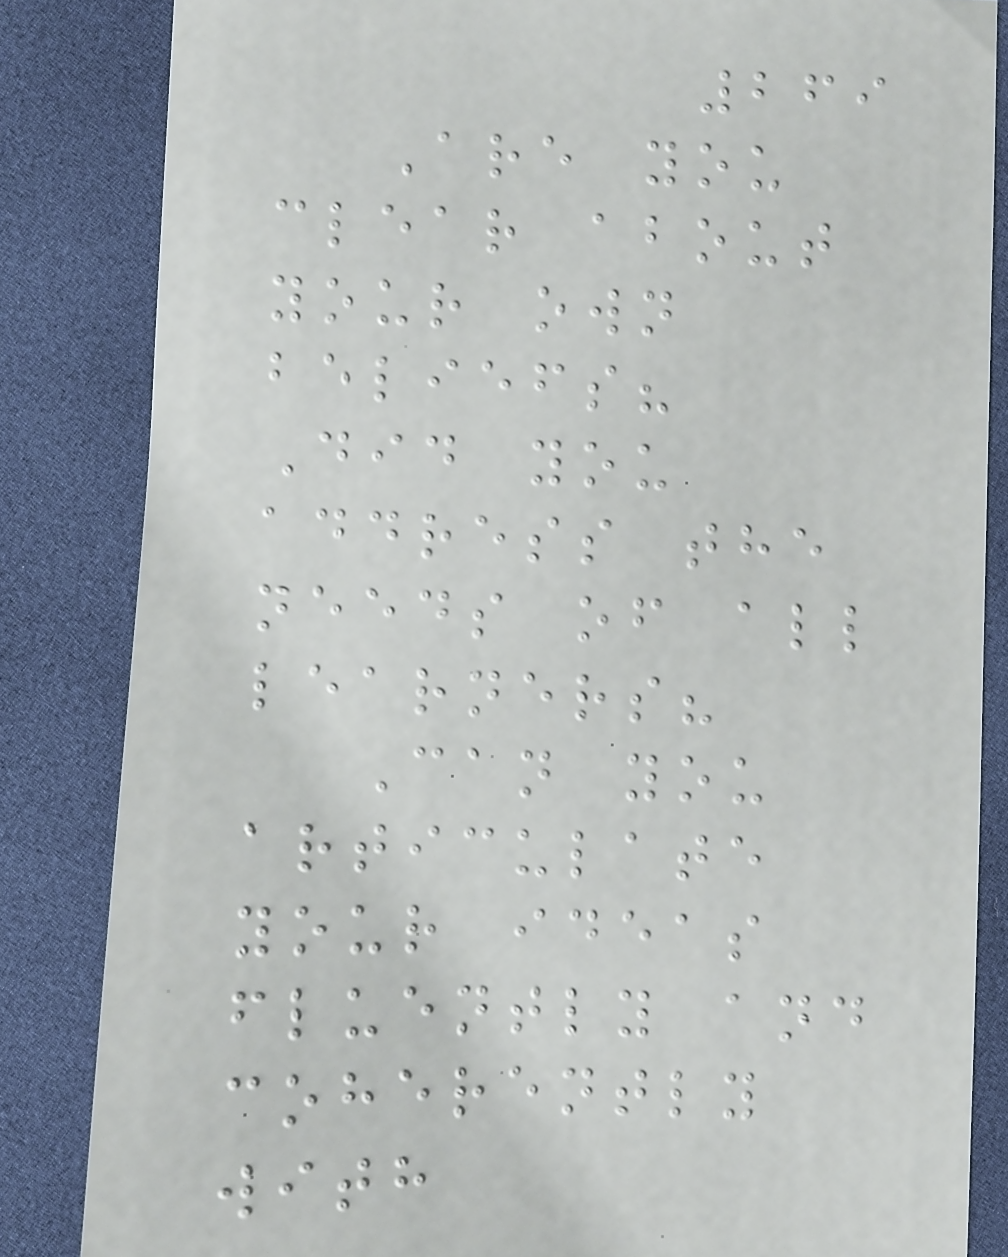269
Are you
clear about
your own
beliefs?
Did you
address the
needs of all
learners?
Can you
articulate
your ideas
fluently and
coherently
with
